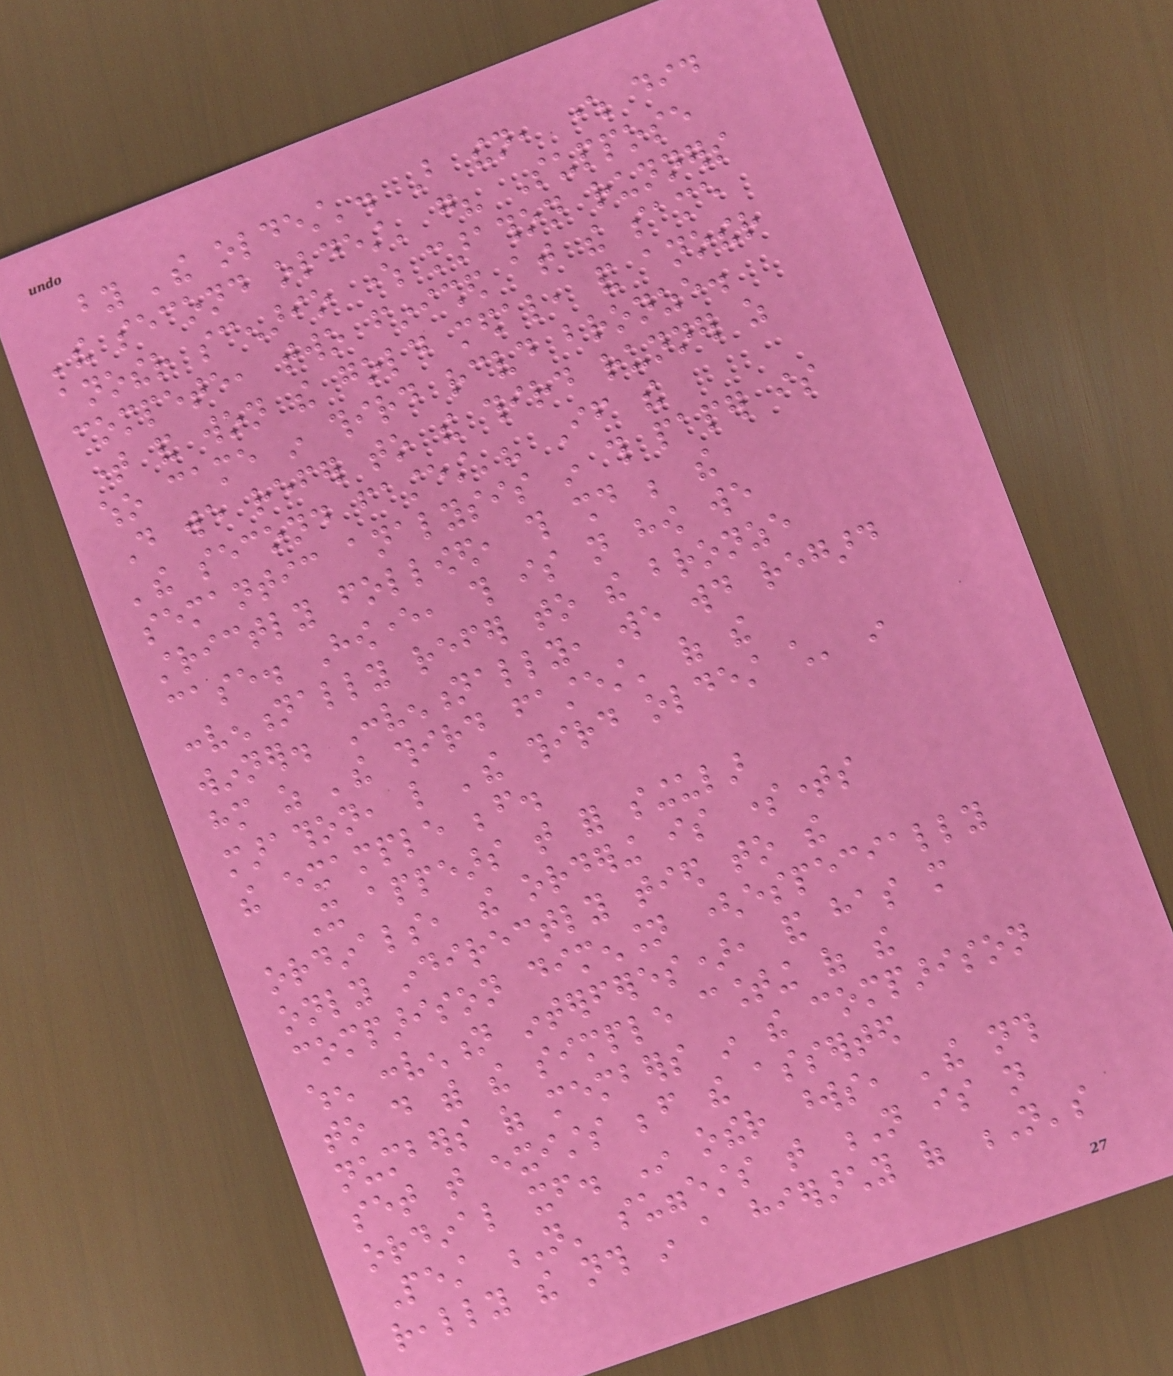by 'the oldest'. But then, where did
'the second oldest' go? Suppose
another scenario where marathon runners
compete, two finished at the same
time and won the gold medal, and another
who came in third received bronze.
Do we refer to the third runner as
'the second fastest'? If the
semantic analysis in this paper is
strictly followed, this should be the
case. However, this is not how we
conventionally refer to the bronze
winner. Conventionally, we would regard
him as 'the third fastest' of the
marathon, like 'the third oldest child' in
the example before.
It appears that for singular
ordinals, the ordering is sometimes
only indirectly tied to the
comparison dimension (especially
when convention interferes), and has more
to do with the simple counting of the
numbers of members in the comparison
set that exists before the asserted
ordinal itself. In other words, 'the nth
Pest N' suggests that N is not
really the nth in a hierarchy of N's
